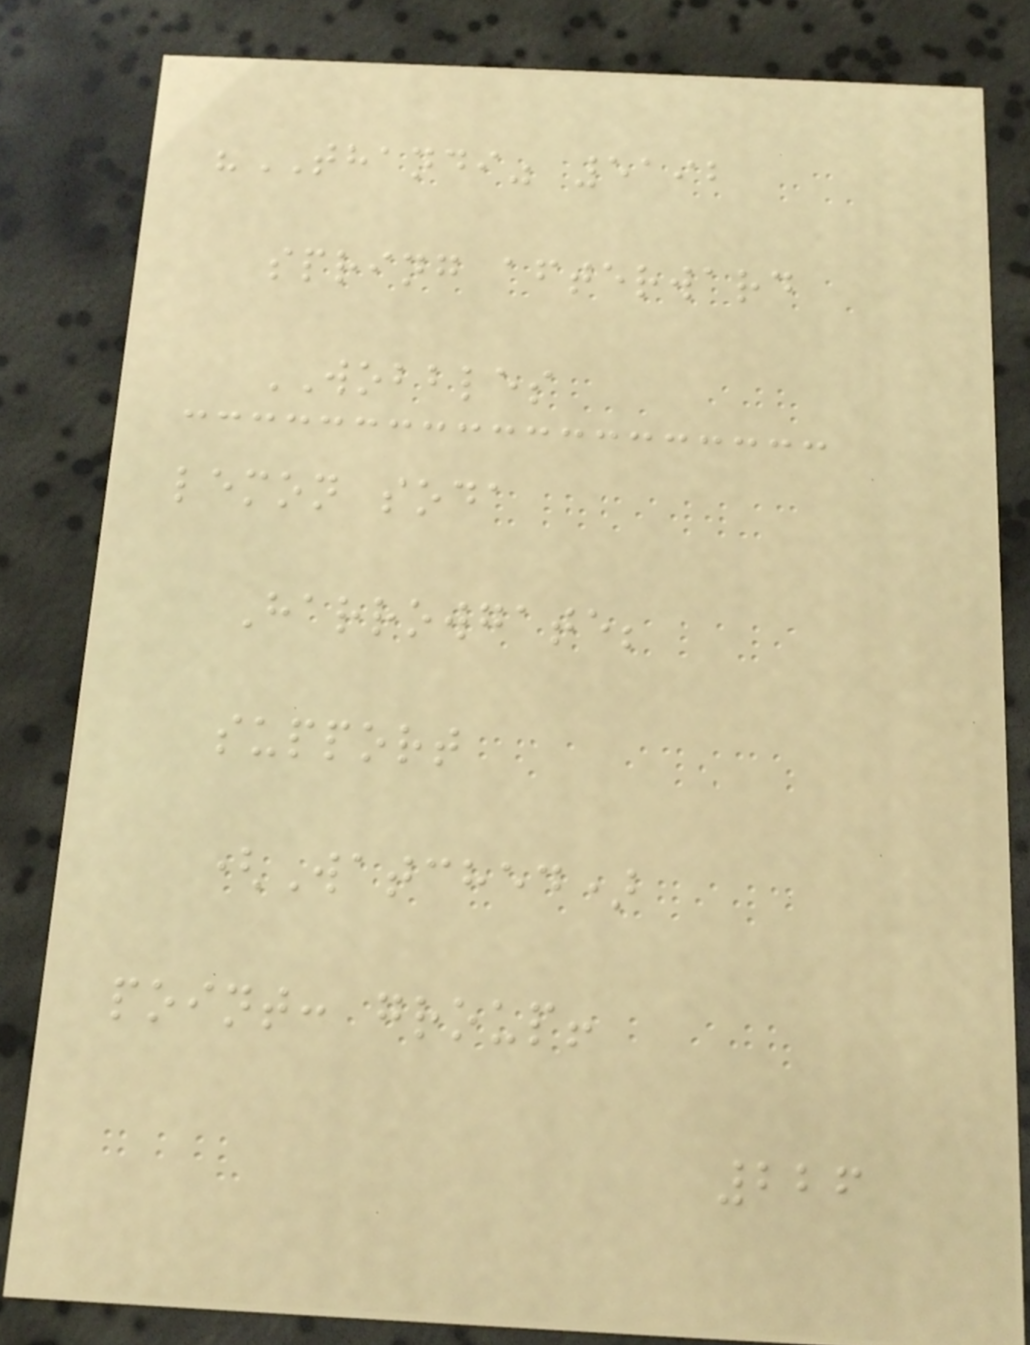"THANDI" 5192
spring afterward
WOBBLES
lemon soda
Harrowgate;
support
(Watched)
point: group!
226
